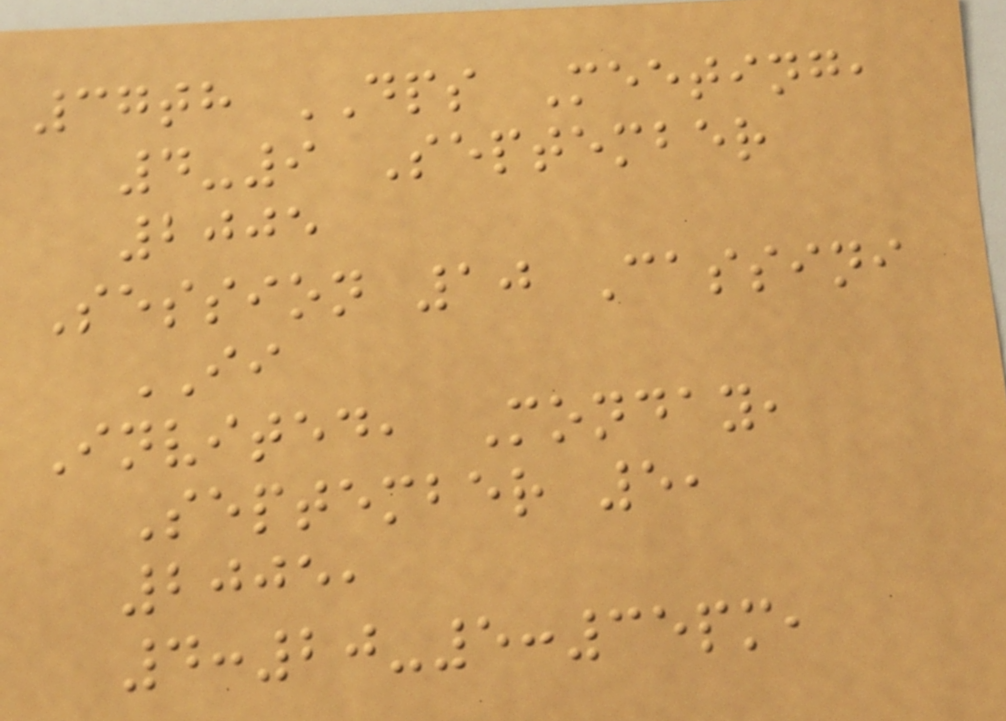37th DPS Meeting,
4-9 September
2005
Session 10 Cassini
II
Invited, Monday,
September 5,
2005,
4:20-5:35pm,
